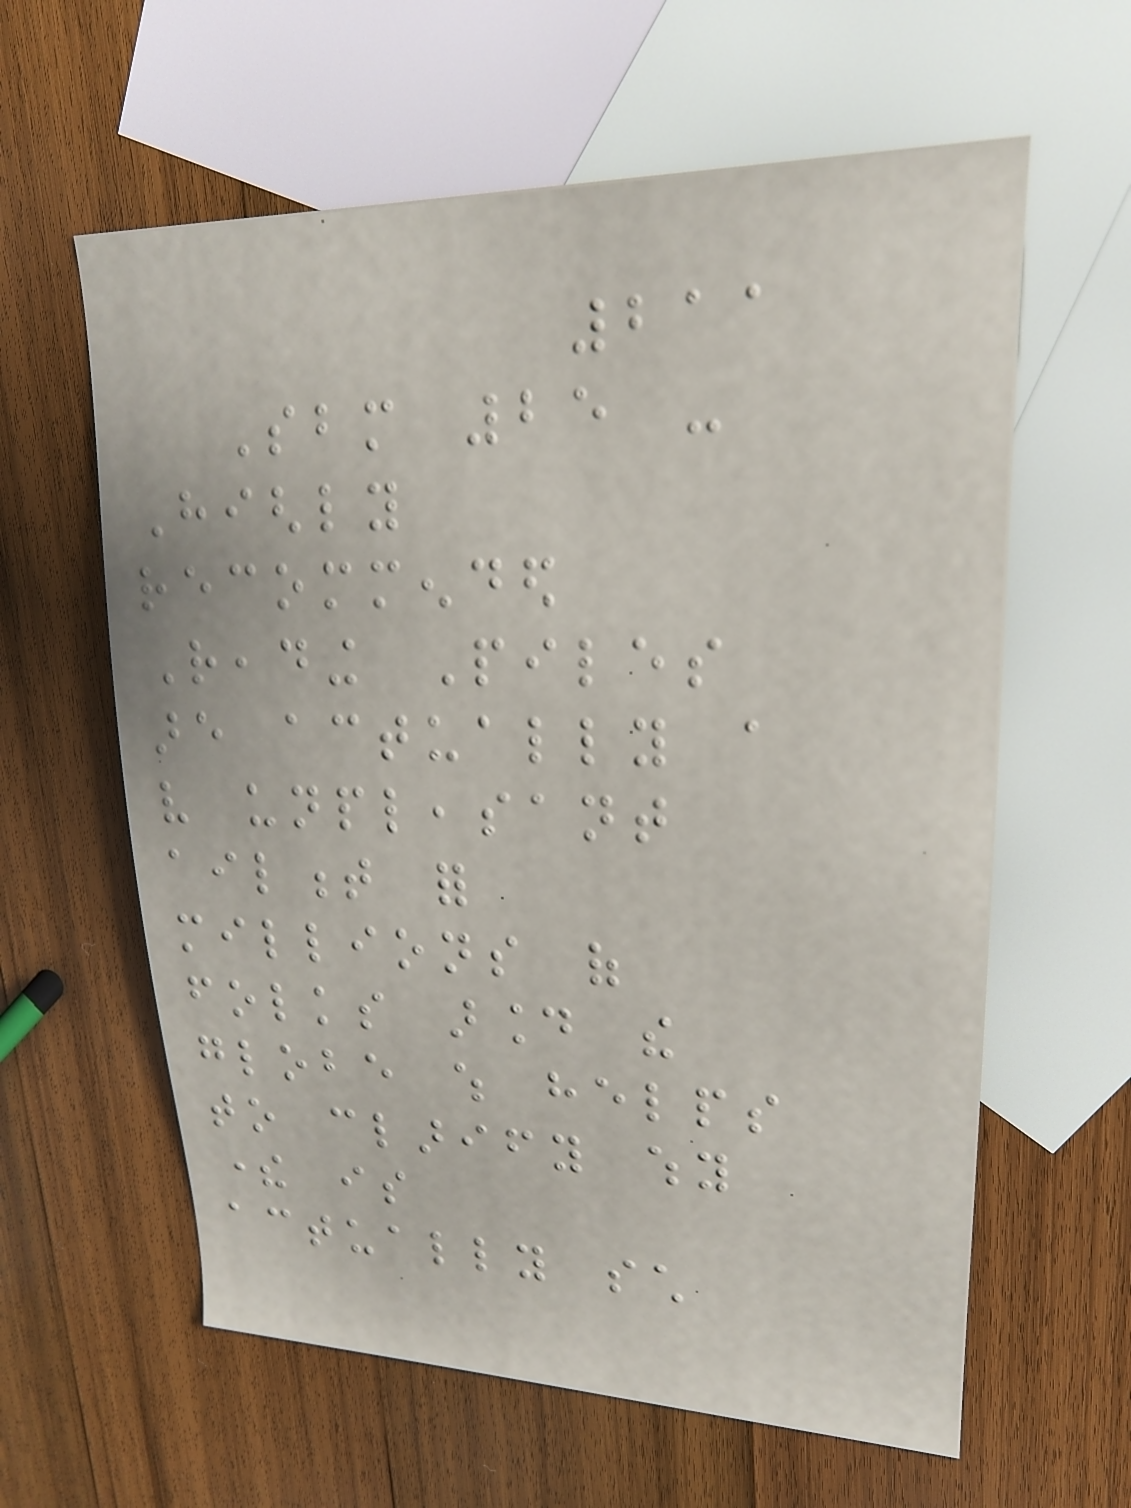211
Sbm 25 -
Highly
recommended
Reading Piles
are actually a
very unpleasant
ailment for
millions of
folks around the
globe which helps
to clarify why
there is
actually such
